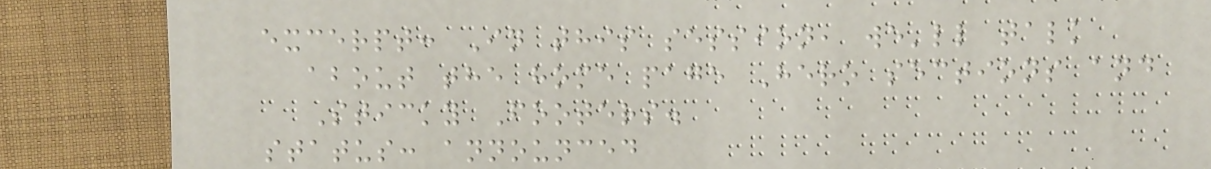excerpt: In this session, we'll talk
about the home page Hero sections and
Sticky Footers.
status: announced
